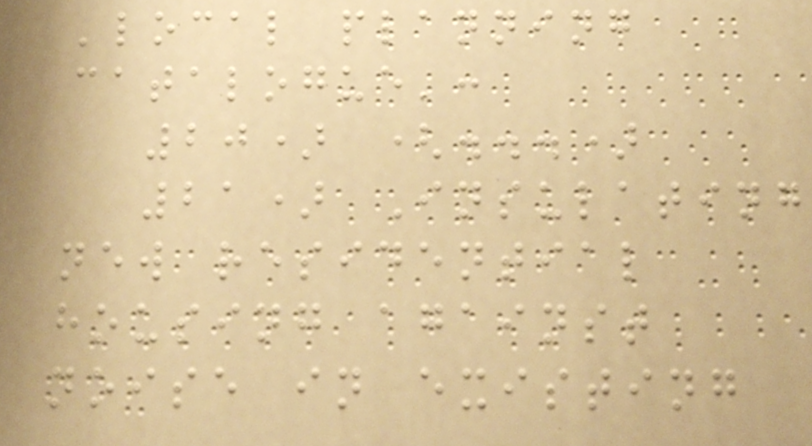'local planning
catalogue':
20) (...)
21) Insulating
new residential
housing against
noise in existing
